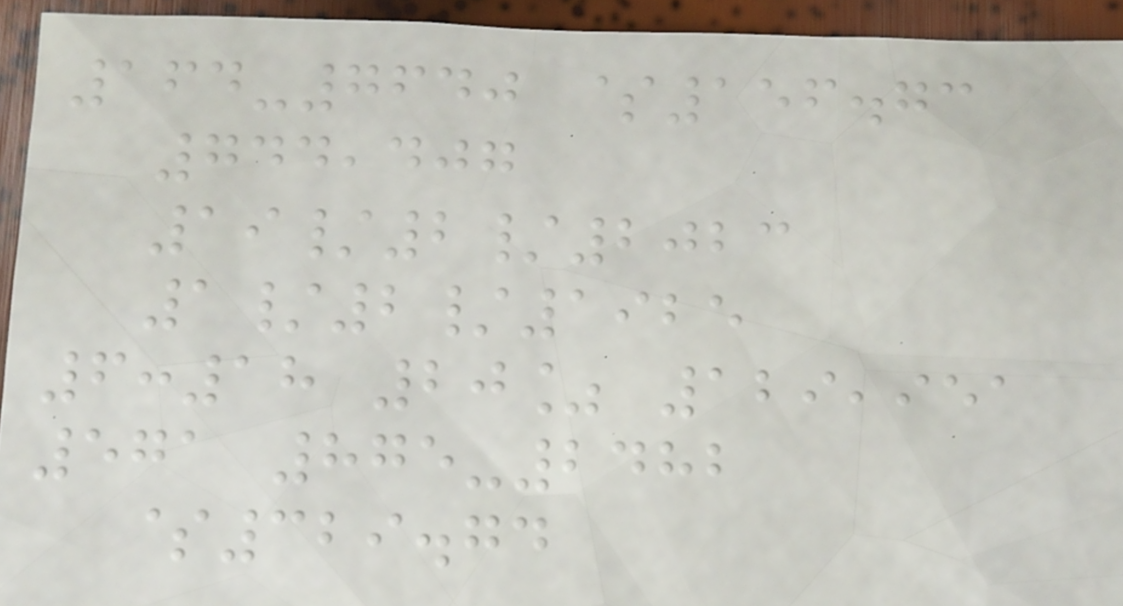164-7640 $156.73
744,407
19/2/2023
1/2/1925
6:18 20% 129,951
571 875-2482
$329.74
